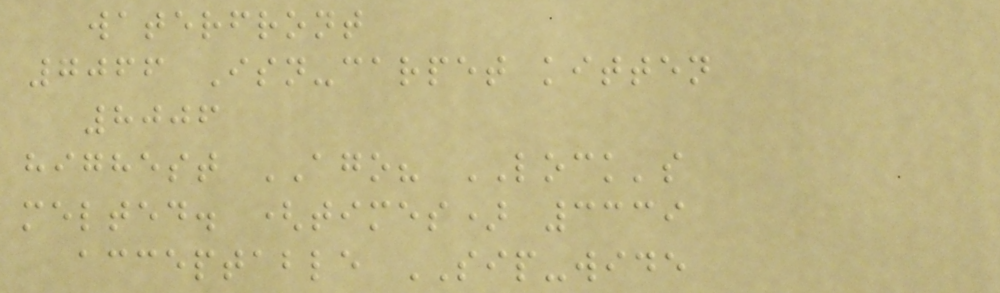waterfront
7066 Isn-carpet kitten
8006
highest AGO? LOCK's
melted. (times) 3339
acceptable SIP-wide
